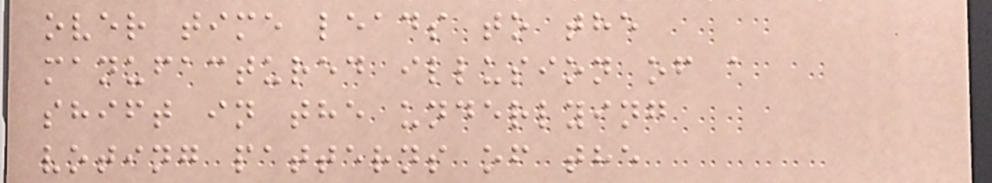over time leads to the
manufactured illusion of a
shift in the underlying
voting patterns of the
